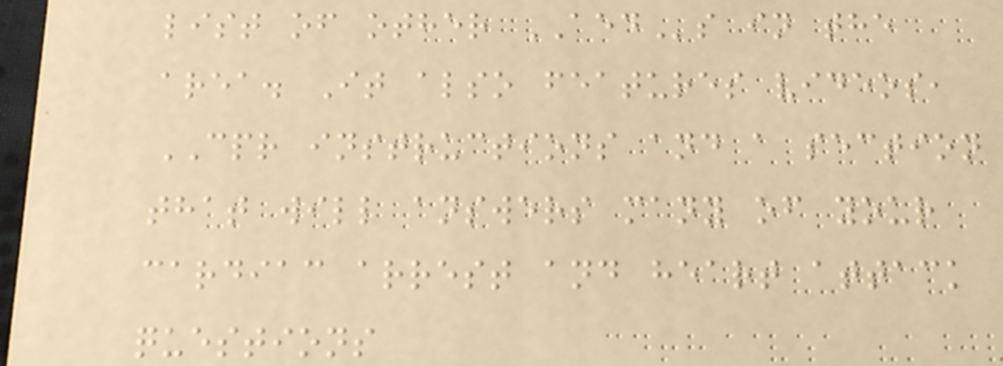list of other AEDs in the
area. It also features videos,
CPR instructions and a section
that will answers many of your
cardiac arrest and heart attack
questions
